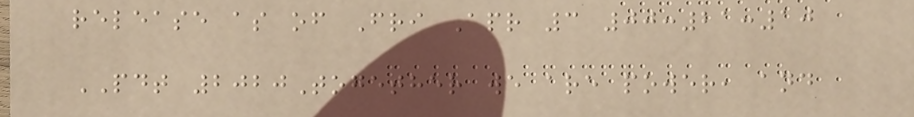release as of Fri Apr 3 00:21:10
PDT 2020Together we are power, and
